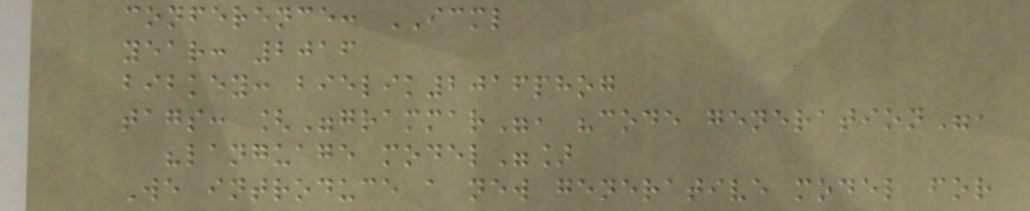conference: ICML
year: 2016
bibkey: bielik2016phog
tags: ["grammar", "code generation",
"language model"]
We introduce a new generative model for
